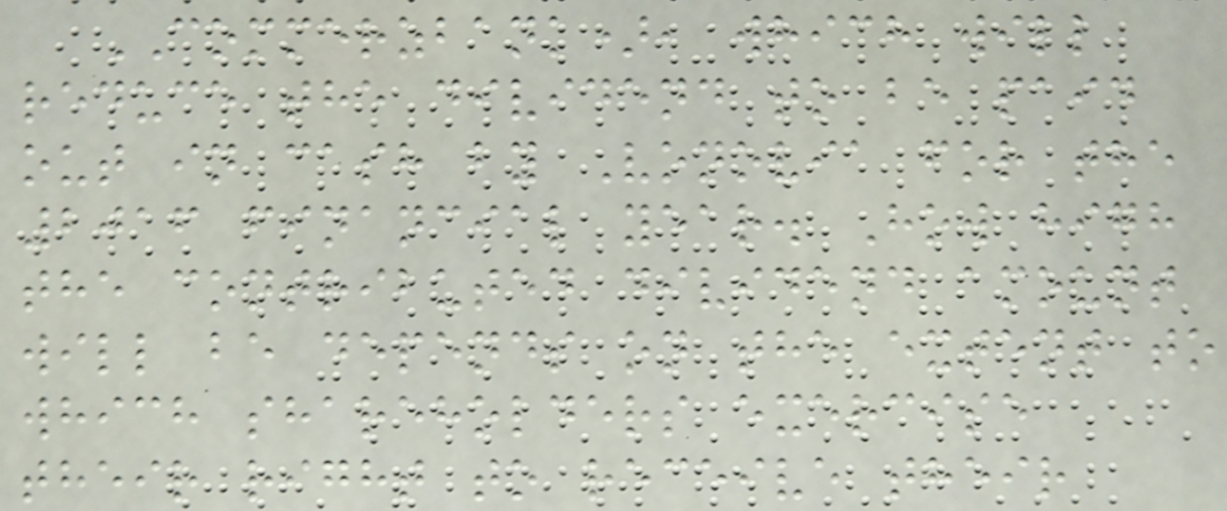COMMERZBANK), which will
reduce the dividend to be paid
out in cash by Vonovia for the
2016 financial year. How high
the contributed dividend amount
will be depends on the extent to
which shareholders exercise
their right to receive their
